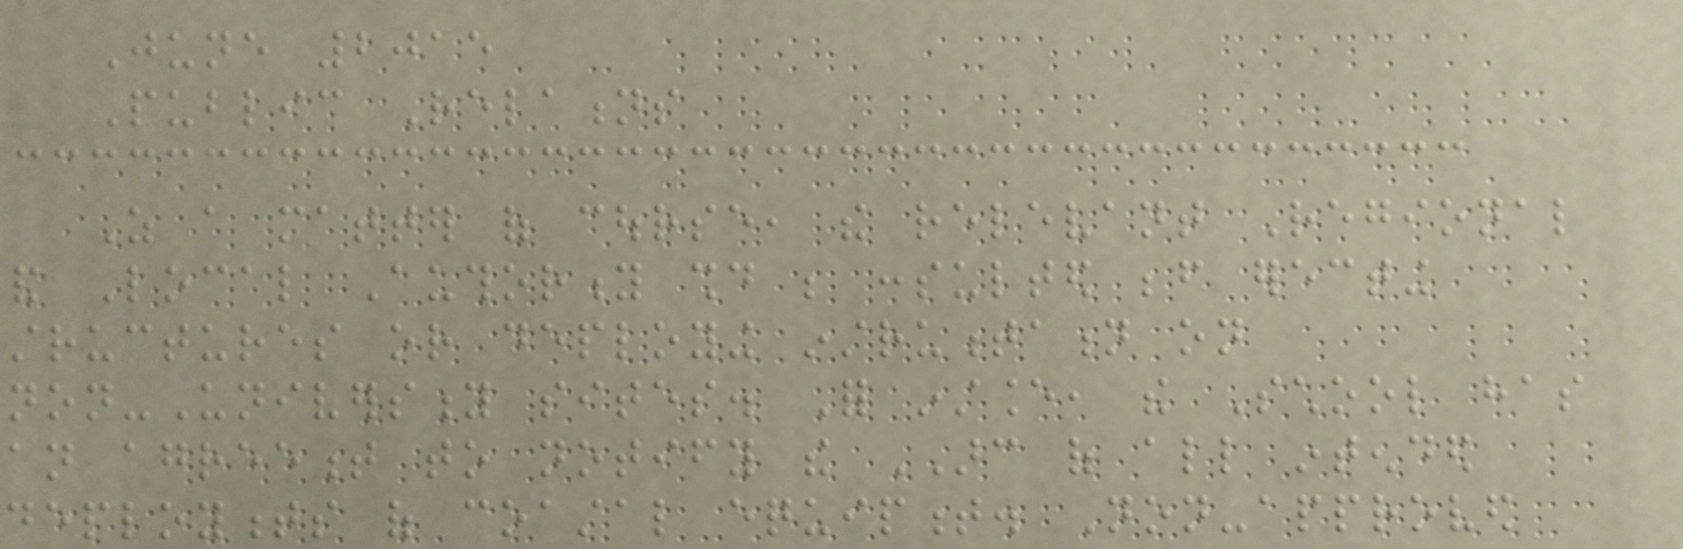June 2015
Public Relations
As a matter of course, the relevant Regional
and Local Authority should be consulted before erecting
structures or deploying instrumentation on
non-University sites. For instance, the School has
an agreement to notify the ARC of all intended
deployments of coastal equipment. Non-approved
